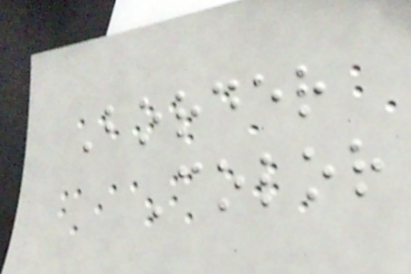Border
Color
